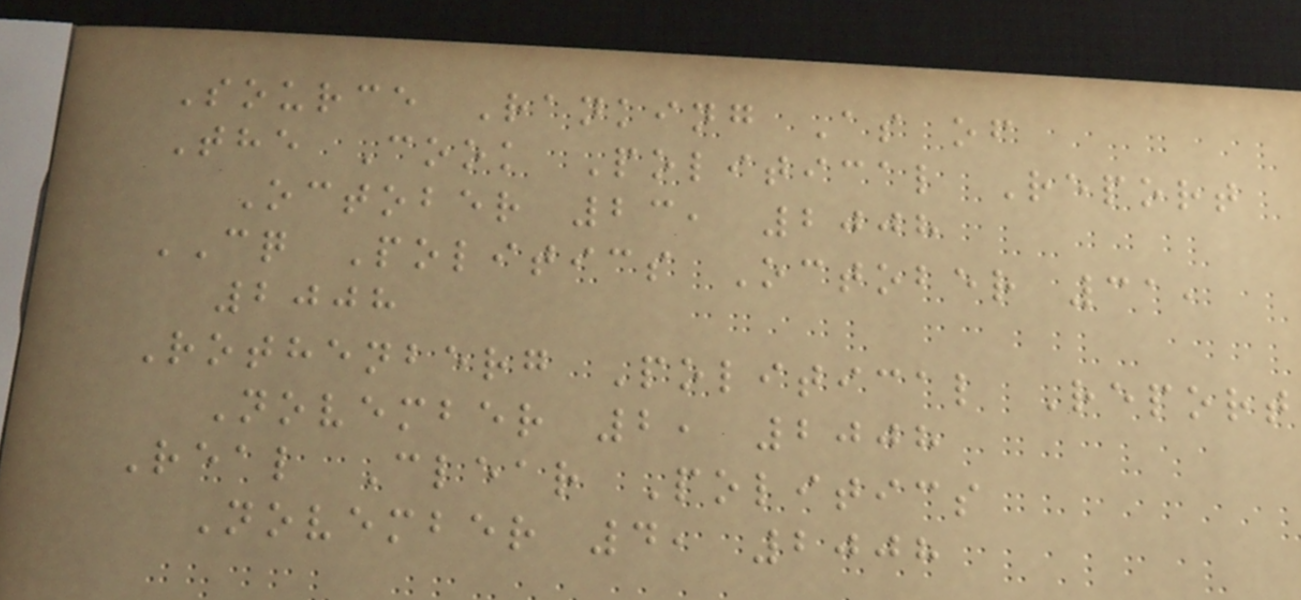Source Ranking As of
The Cook Political Report
October 23, 2008
CQ Politics October 31,
2008
Rothenberg Political Report
November 2, 2008
Real Clear Politics
November 4, 2008
